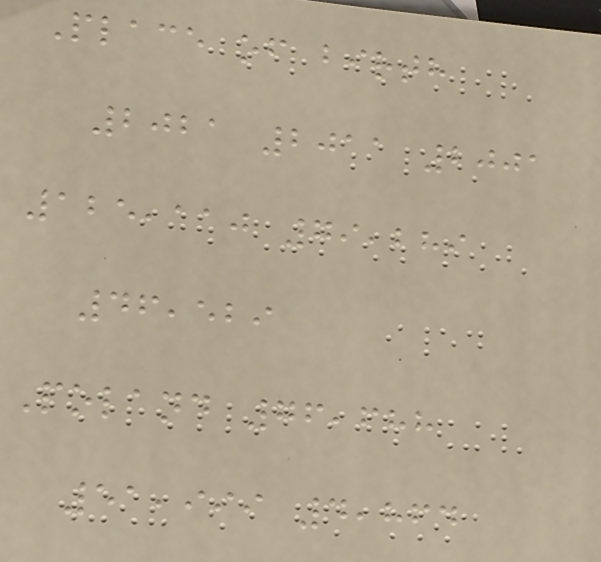Place of birth
2021 2011 2001
125,110 79,289
46,529
Poland 76,688
51,999 4,864
